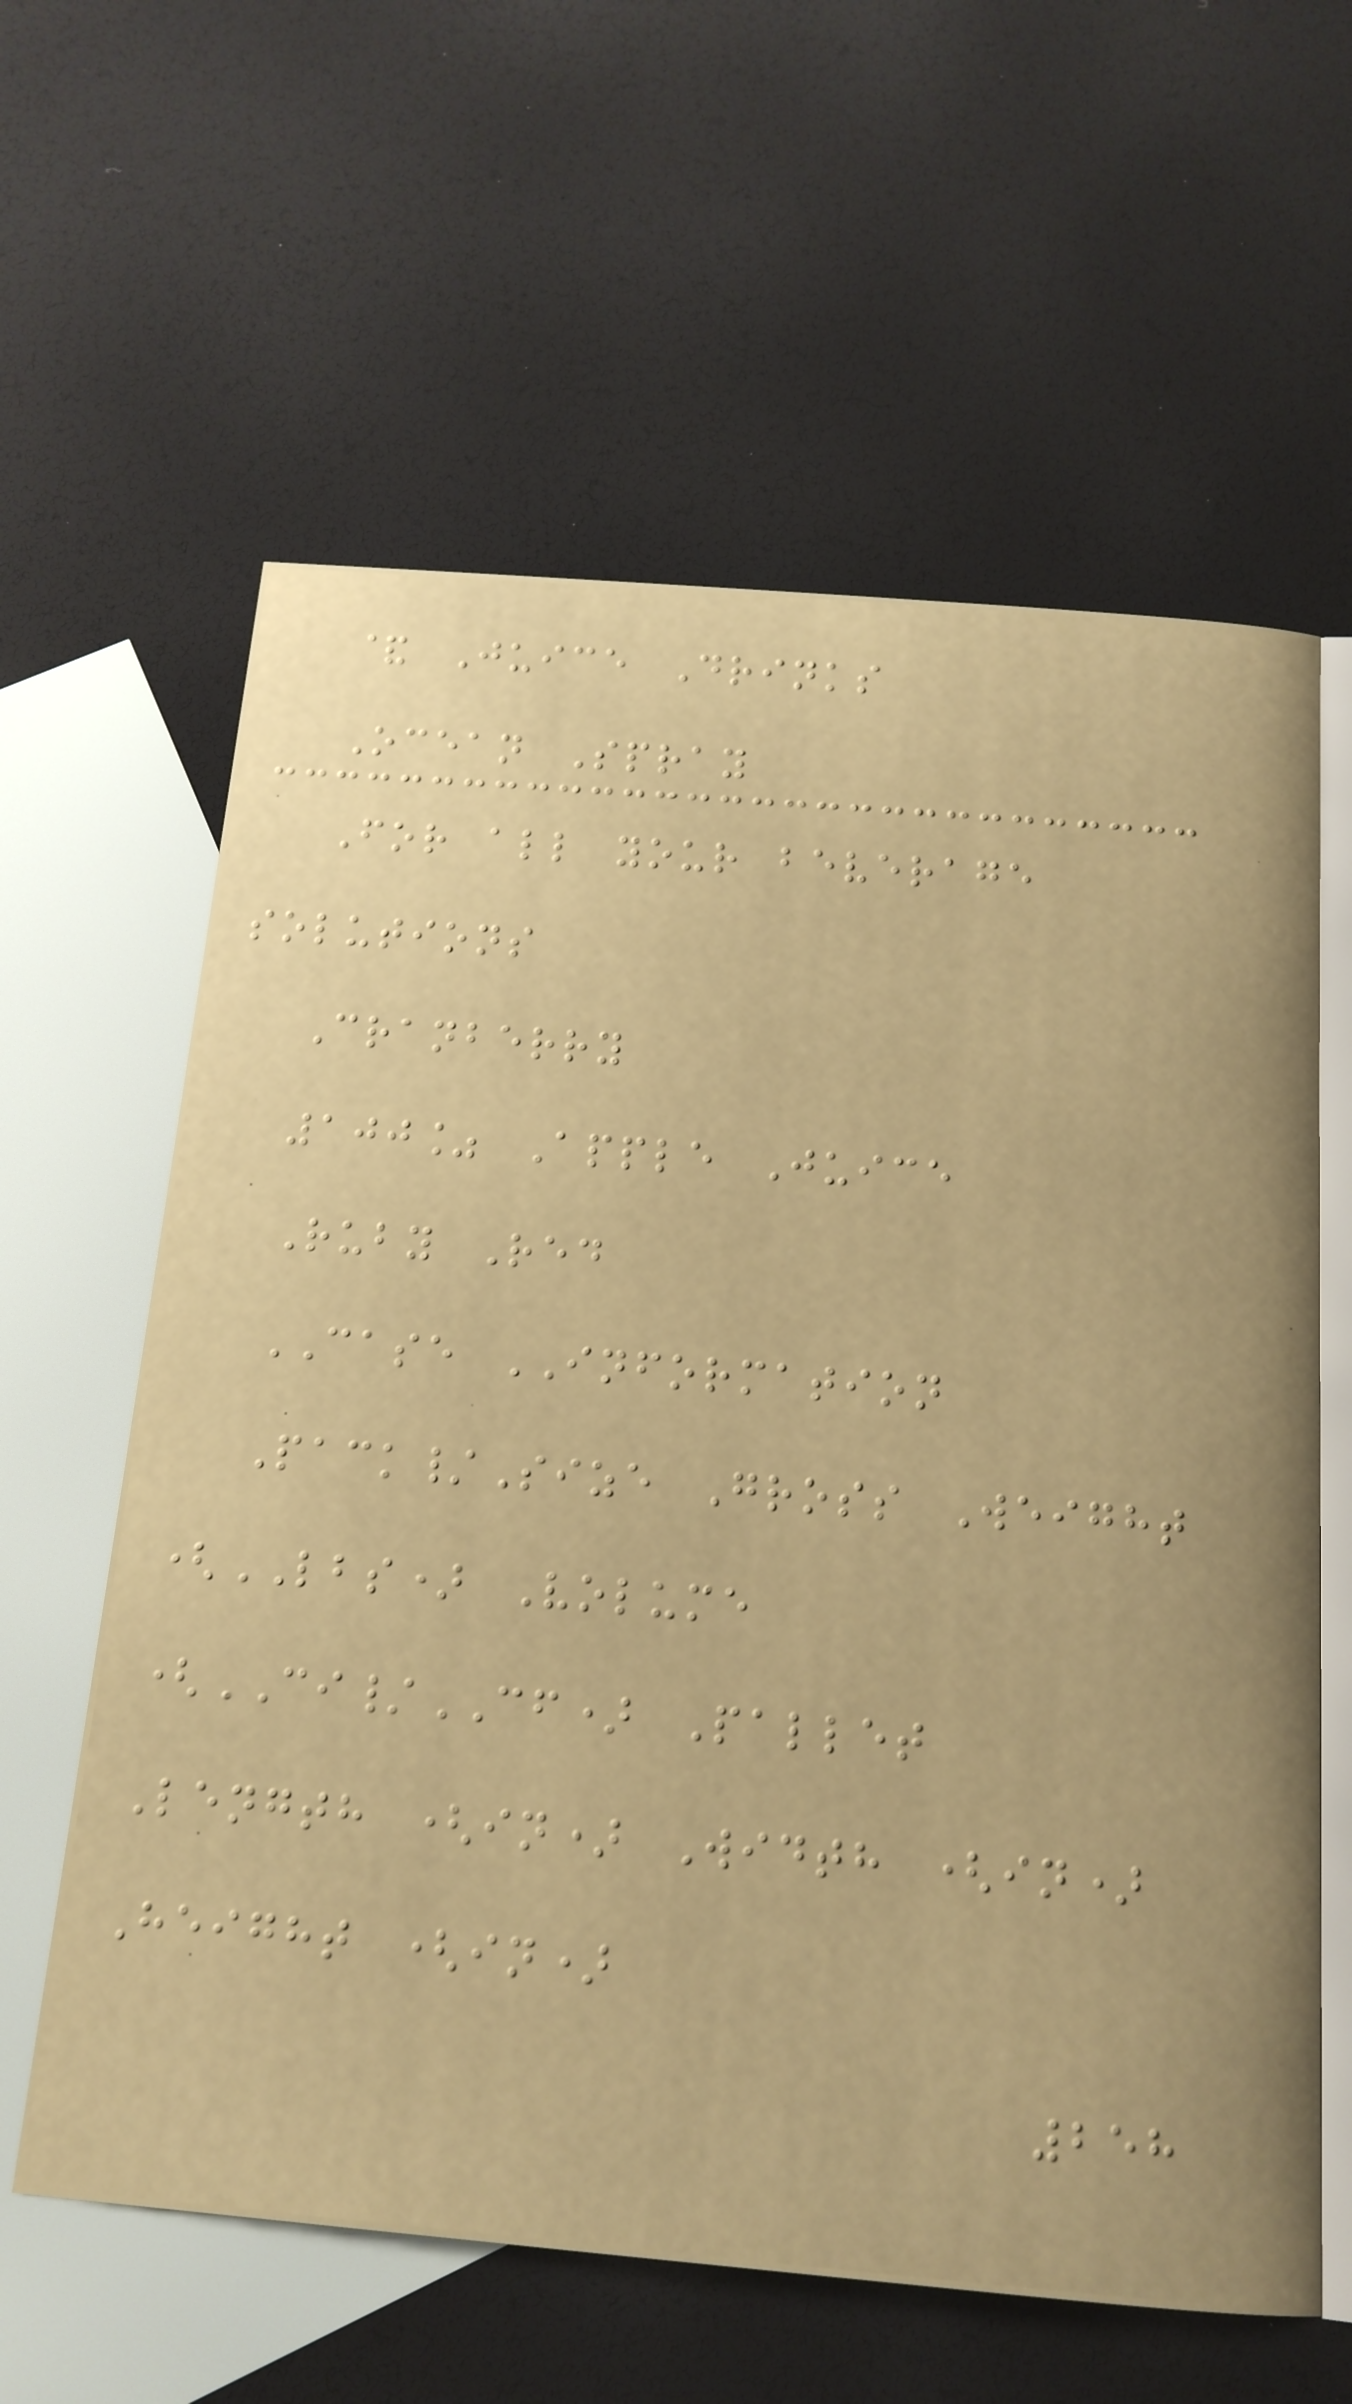& Juice Drinks
Ocean Spray
For all your beverage
solutions
Cranberry
100% Apple Juice
Ruby Red
CASE INFORMATION
Pack/Size Gross Weight
(LBS) Volume
(CI/CF) Pallet
Length (in) Width (in)
Height (in)
258
